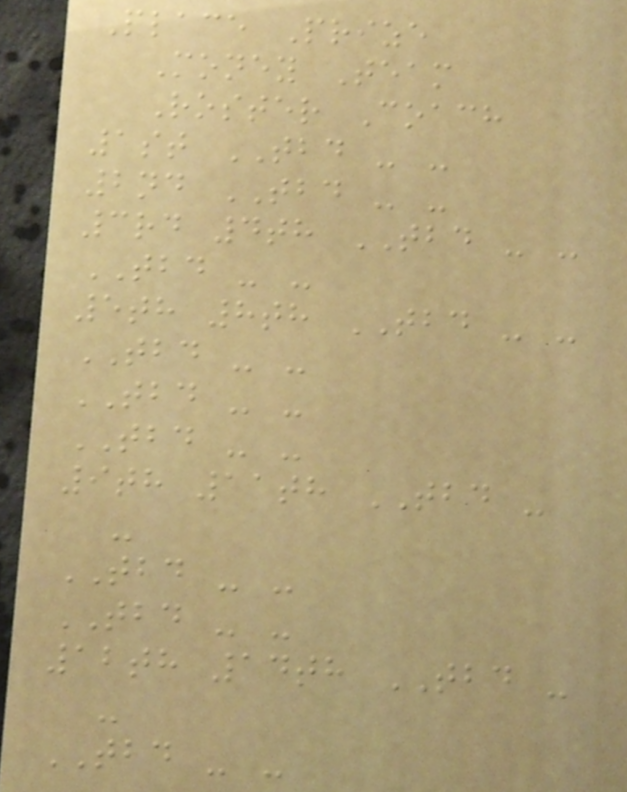Place Prize
Money Team
Roster Coach
1st TBD - -
2nd TBD - -
3rd 4th TBD - -
TBD - -
5th 8th TBD - -
TBD - -
TBD - -
TBD - -
9th 11th TBD -
-
TBD - -
TBD - -
12th 14th TBD -
-
TBD - -
